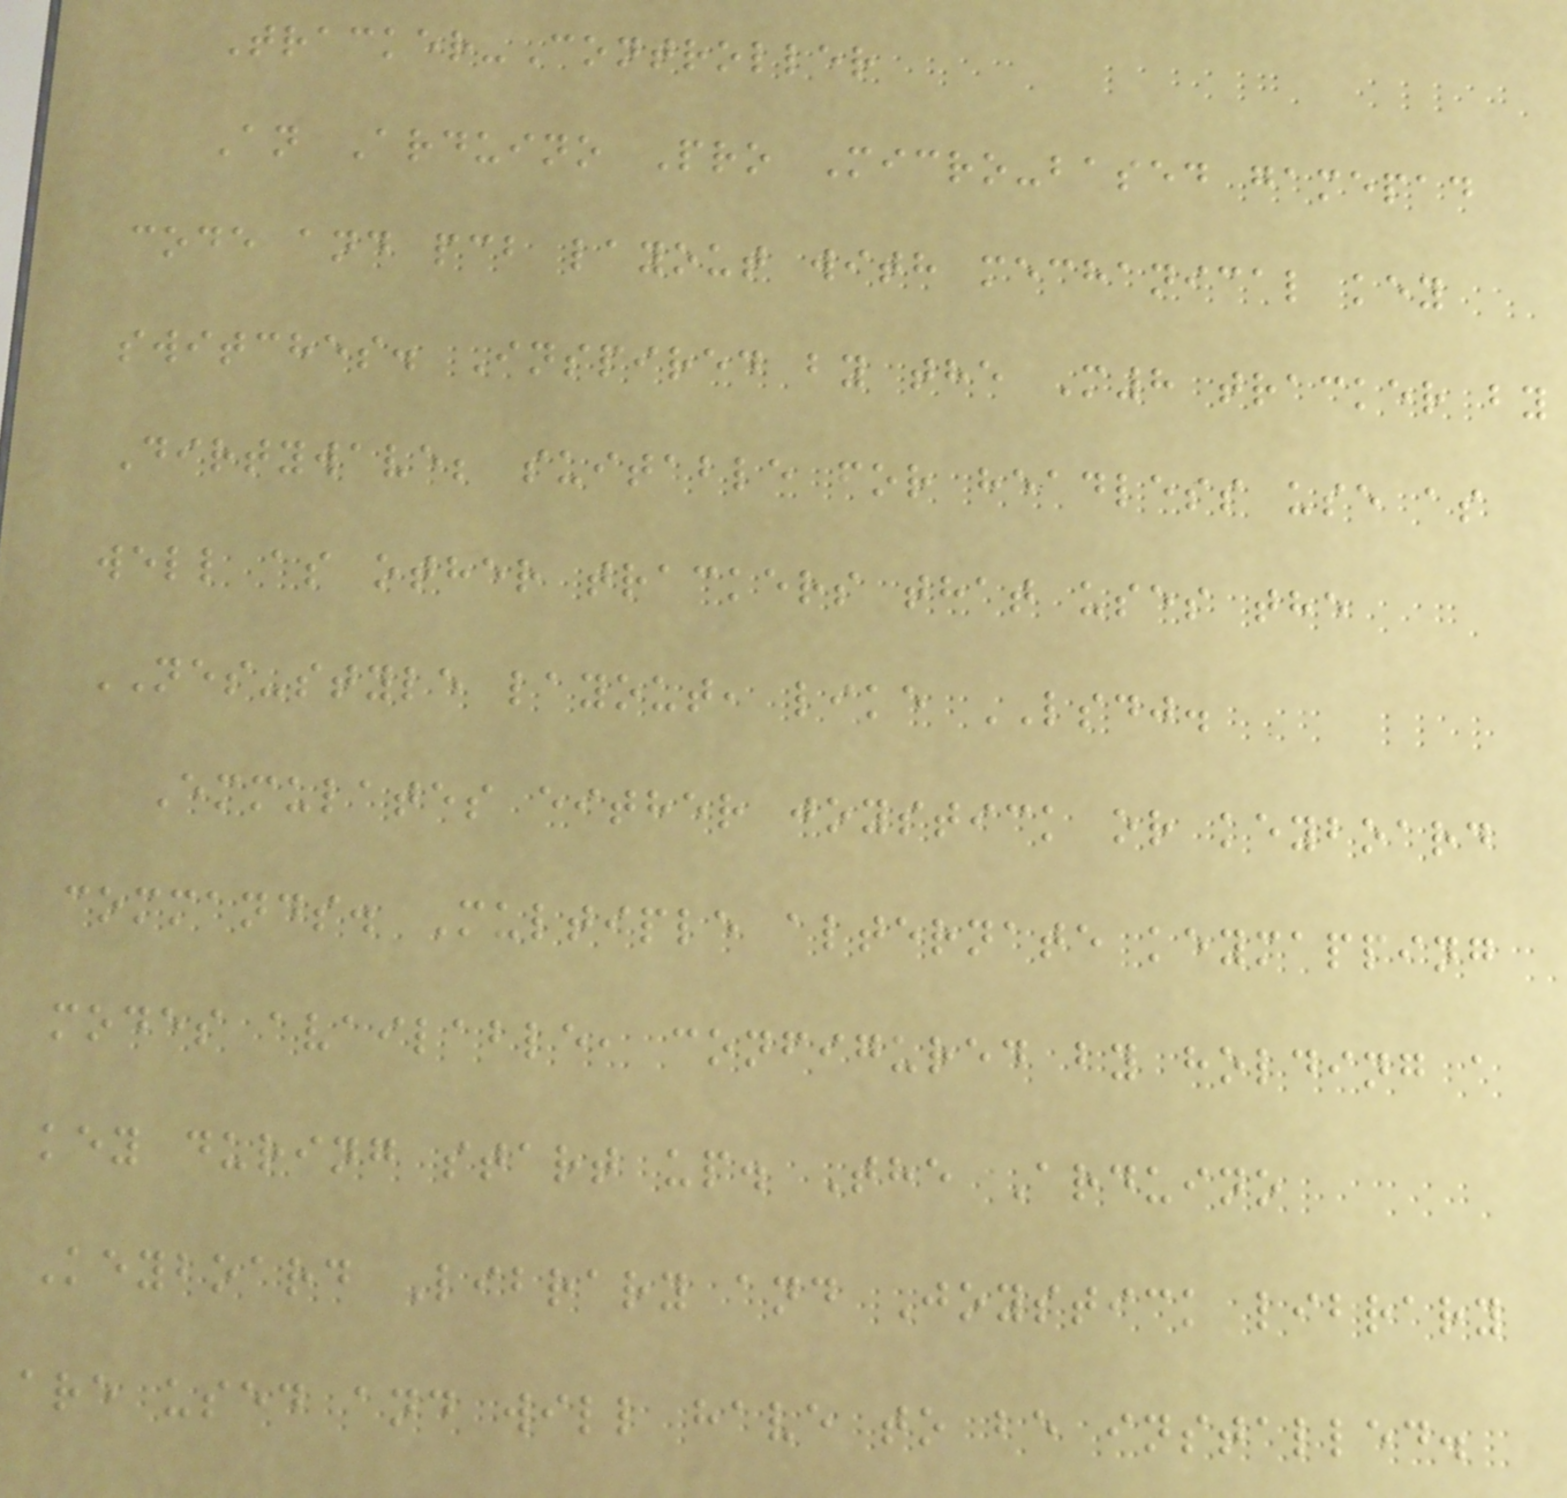Tracker-Controller
An Arduino Pro Micro-based gamepad
code and pcb layout with mechanical key
switches. Inspired by the M8 tracker by
Dirtywave; suitable for headless use as
well as other trackers that uses the
NES-style layout, like LSDJ.
Emmulates either joystick or keyboard
commands. Multiple alternate keymapping
modes available, configured by holding a
key during start up. The Arduino
Keyboard Library and Joystick library
are used and will have to be installed.
